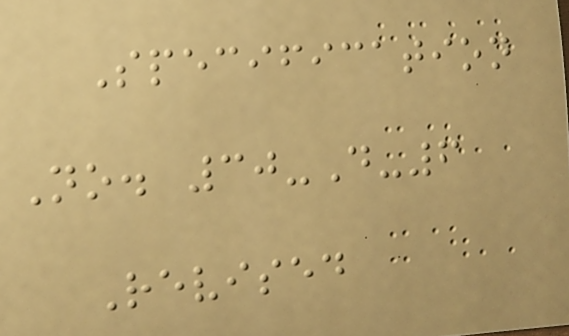Specification
No. 30-D-6
Revised
